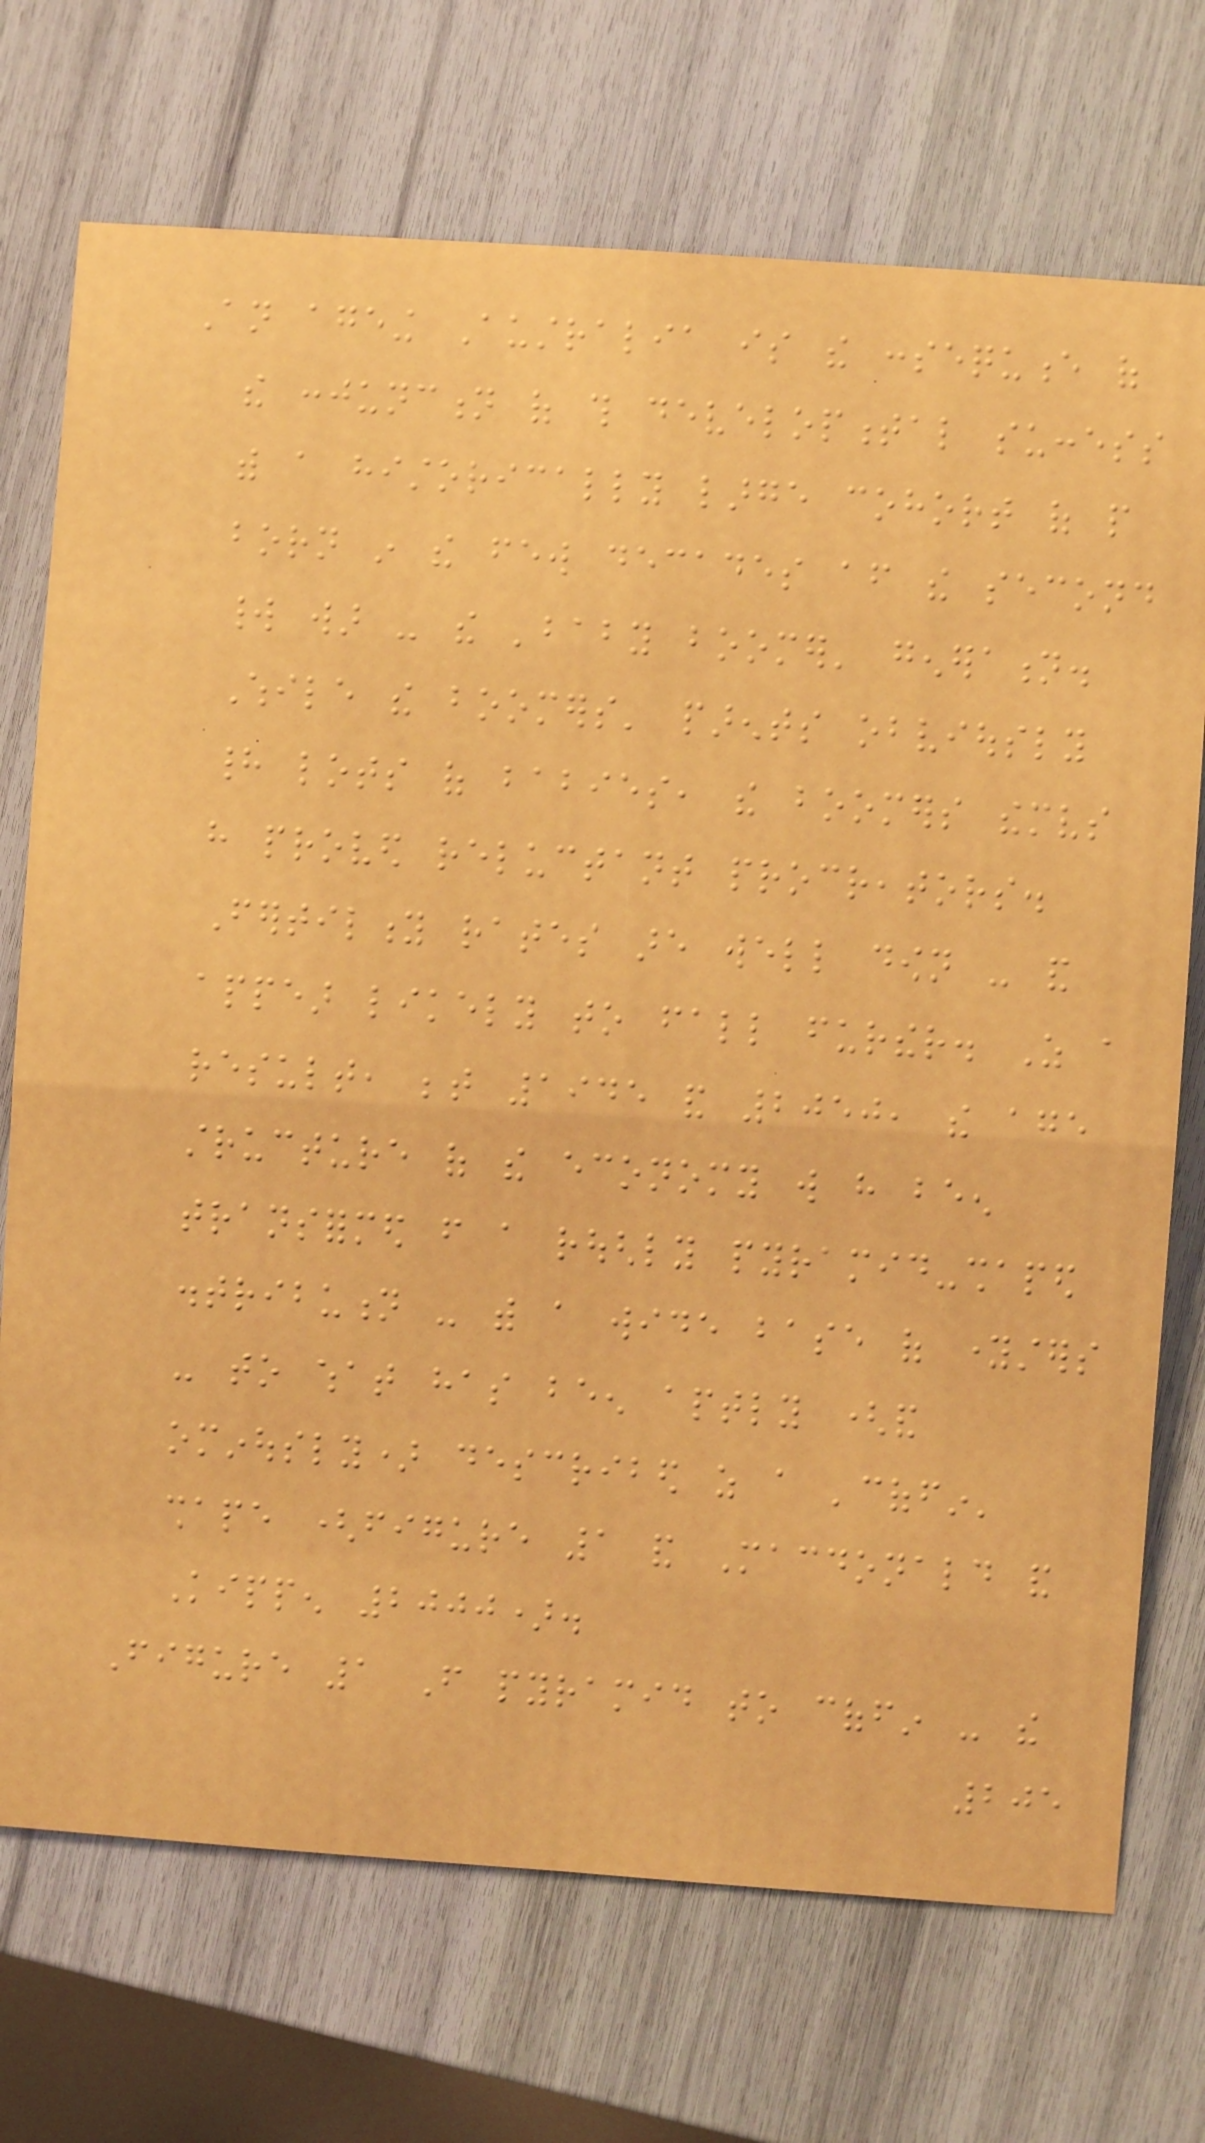An ageing Australia is the consequence of
the conjunction of this developmental success
with a historically large cohort of people
born in the few decades after the second
world war - the 'baby boomer' generation.
While the boomers' parents obviously
had lots of babies, the boomers themselves
have proved reluctant procreators.
Fertility rates are well down - and
appear likely to fall further. As a
result, between 1945 and 2050, the age
structure of the economy will have been
transformed from a roughly pyramid-shaped
distribution - with a wide base of youngsters
- to what has been aptly (and
ominously) described as a 'coffin'
shape (figure 1 and Macdonald and
Kippen 2000).
Figure 1 From pyramid to coffin - the
205
